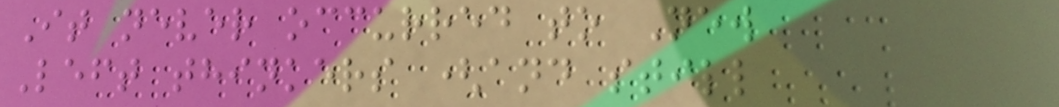It never occurred to New
Left thinkers (and still
